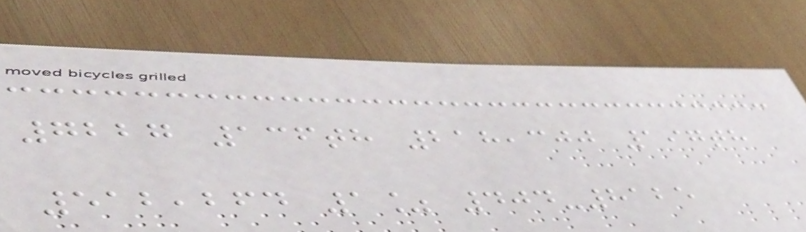7227 136th 218,300 197th
512,264 1% 404-8125
